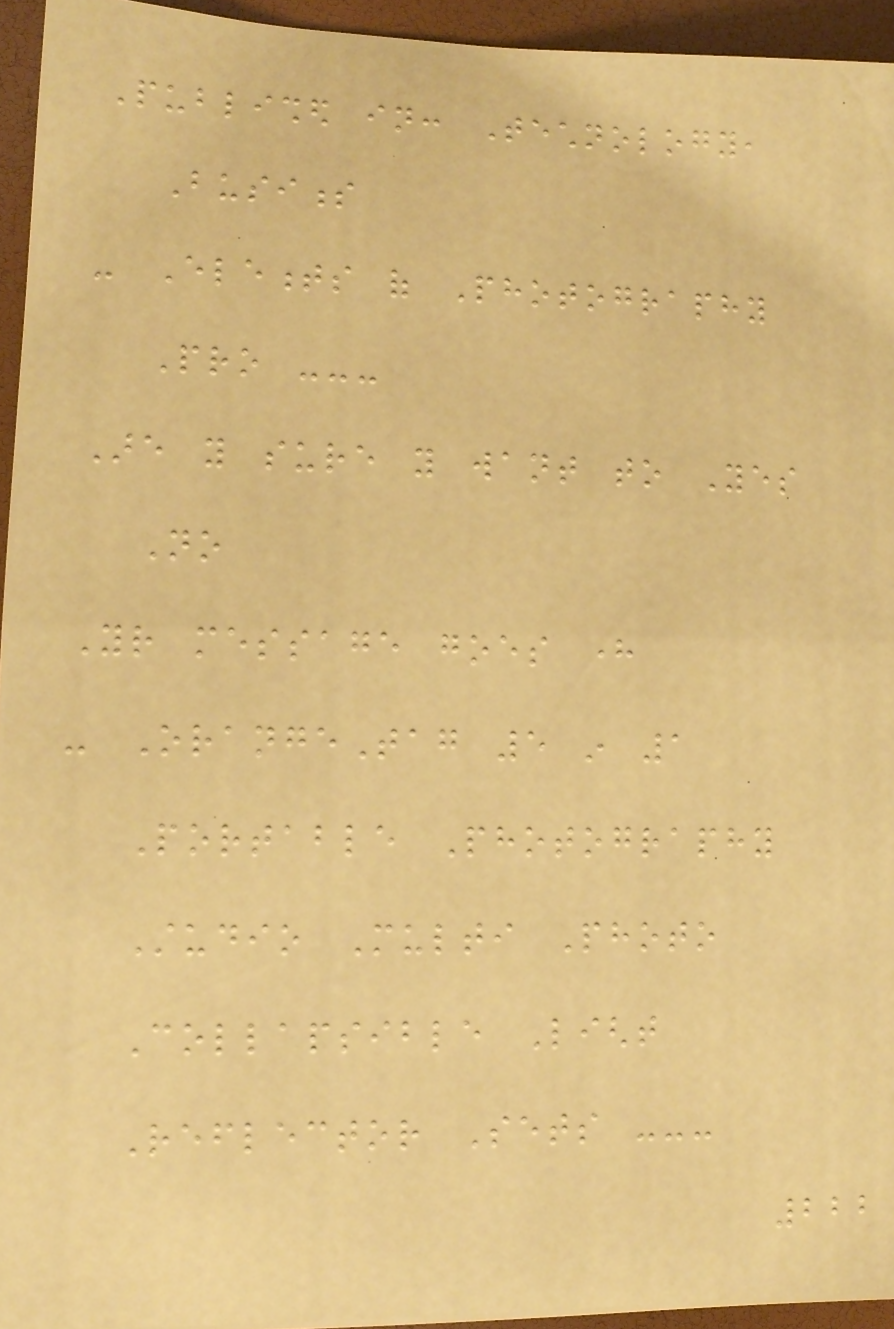Published in: Technology,
Business
- Elements of Photography
Pro ---
Are you sure you want to Yes
No
Your message goes here
- OrangeTag 5 in 1
Portable Photography
Studio Multi Photo
Collapsible Light
Reflector Sets ---
222
